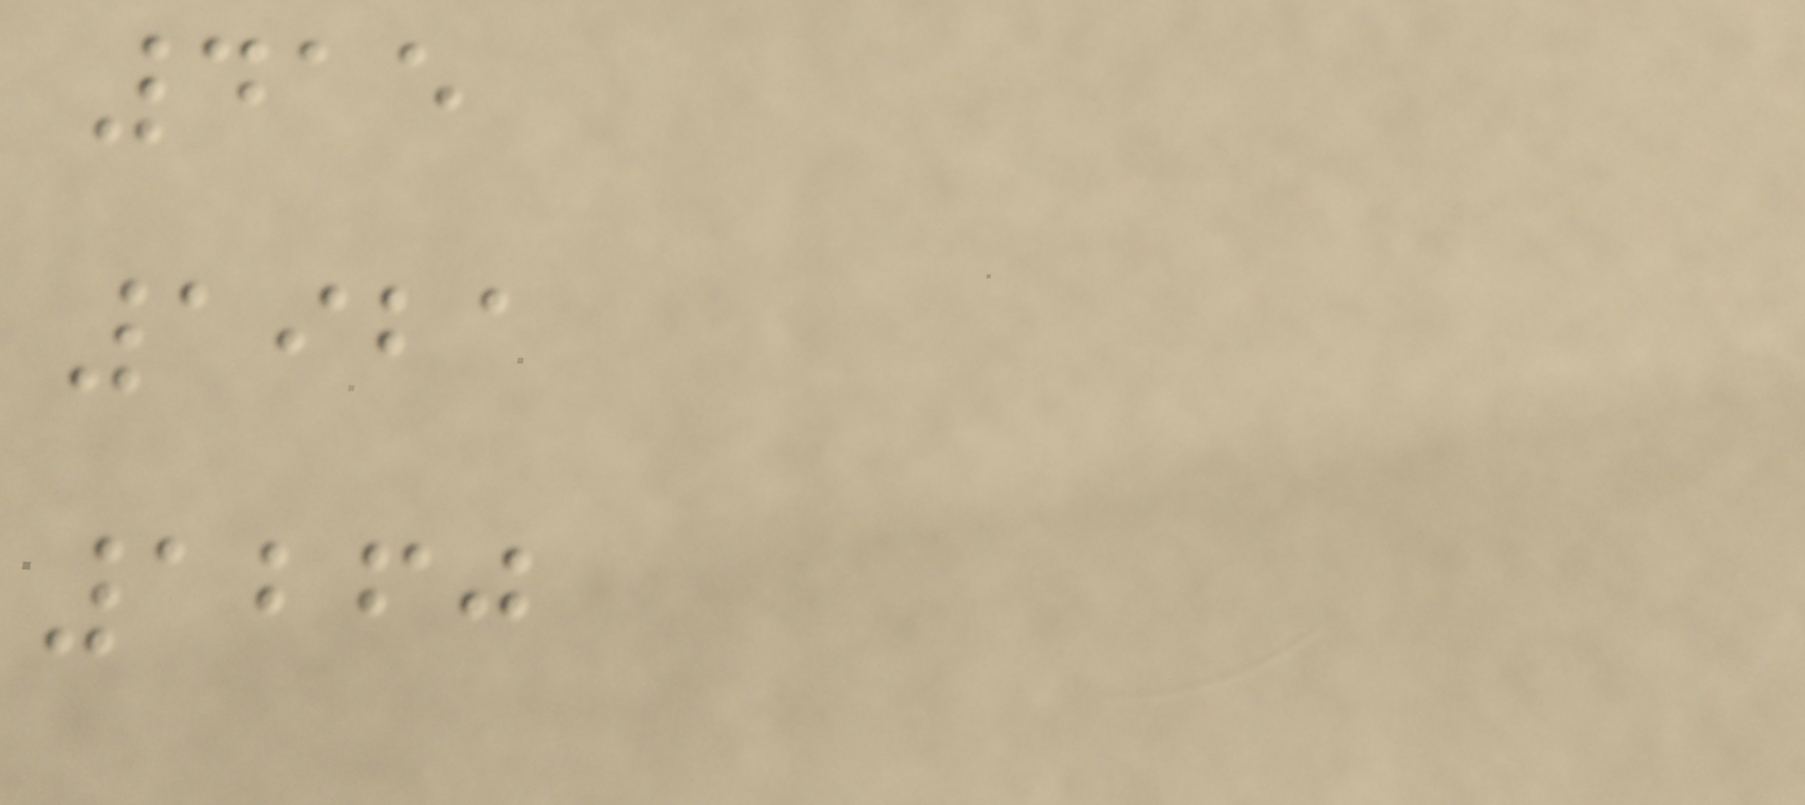415
1921
1260
